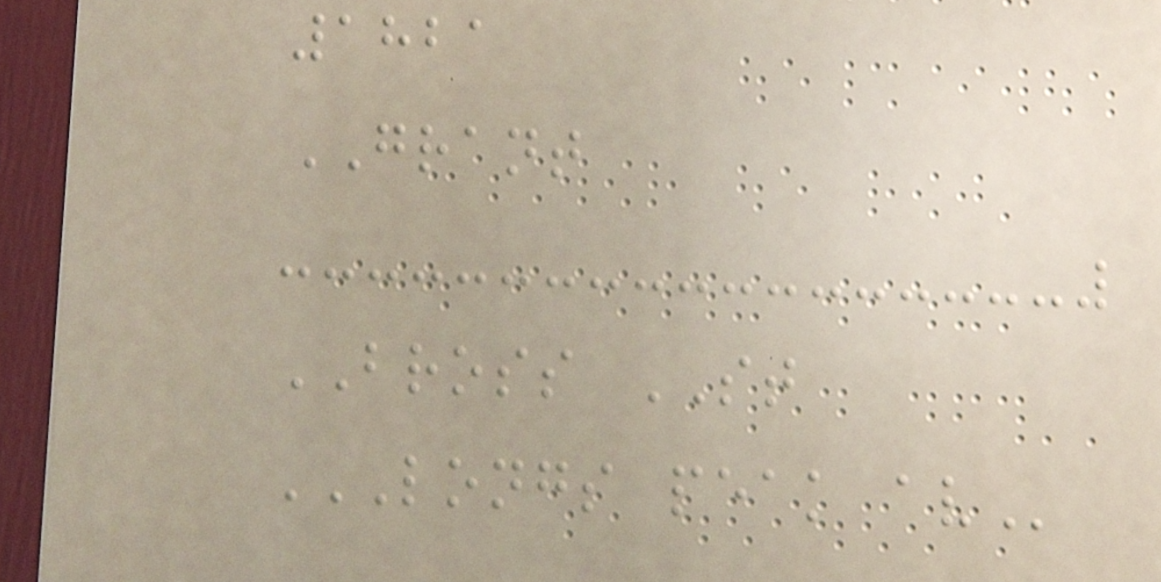1821
GRANT
BROSS ST
LONGS PEAK AV
